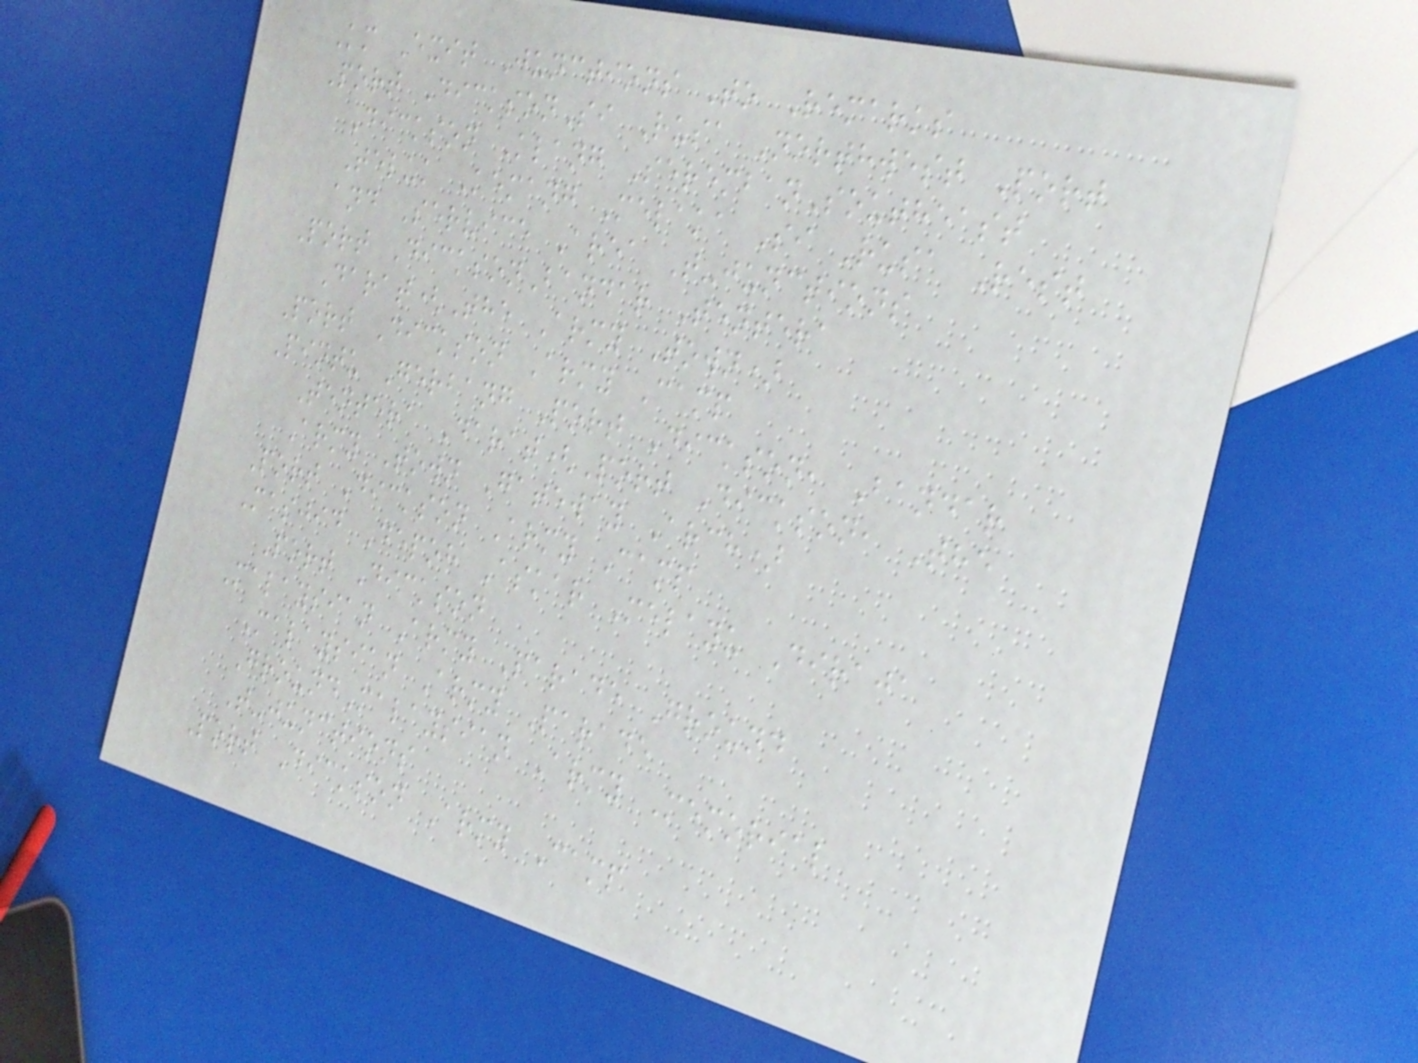Km Exit Junctions To Remarks
Port DicksonSi Rusa Northwest Port
Dickson Klang SerembanSoutheast
Teluk Kemang Melaka Si Rusa Rest
and Service Area T-junctions
Port DicksonBandar Tentera
Darat(The Army Town)
Port Dickson Army Camp
Pintu Gerbang Port Dickson, Bandar
Tentera Darat(Port Dickson, The
Army Town Gateway Arch)
Port Dickson Army Camp
Masjid Depoh Askar Melayu Diraja
Port Dickson
Malaysian Army Parade Ground
Malaysian Army Parade
GroundMalaysian Army Memorial
T-junctions
Port Dickson Army Camp
